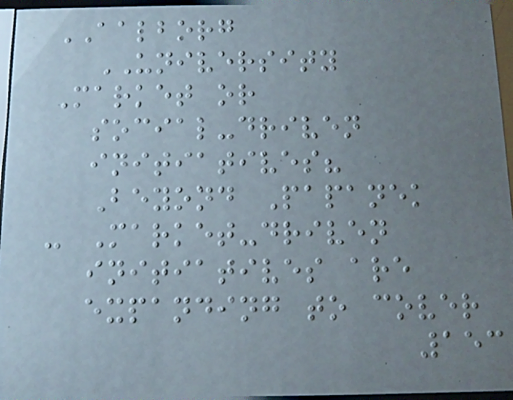AALBORG
UNIVERSITY
Market or
social-driven
initiatives?
Beyond Papanek
- Market-driven
initiatives are
expanding to cover
153
